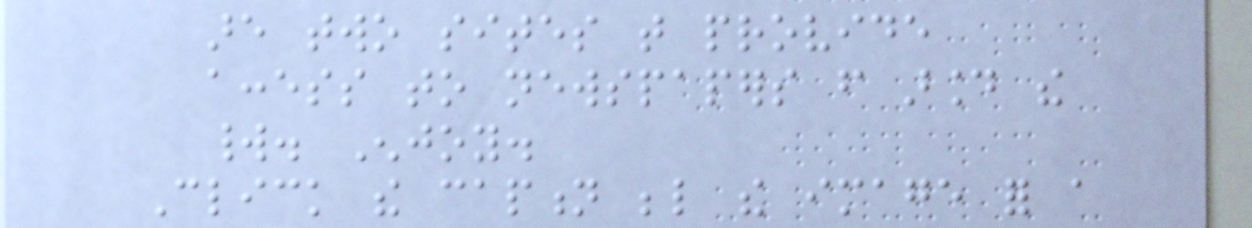are two sites that provide
access to newspapers from around the
world. Enjoy.
Click the caption below the image for a
